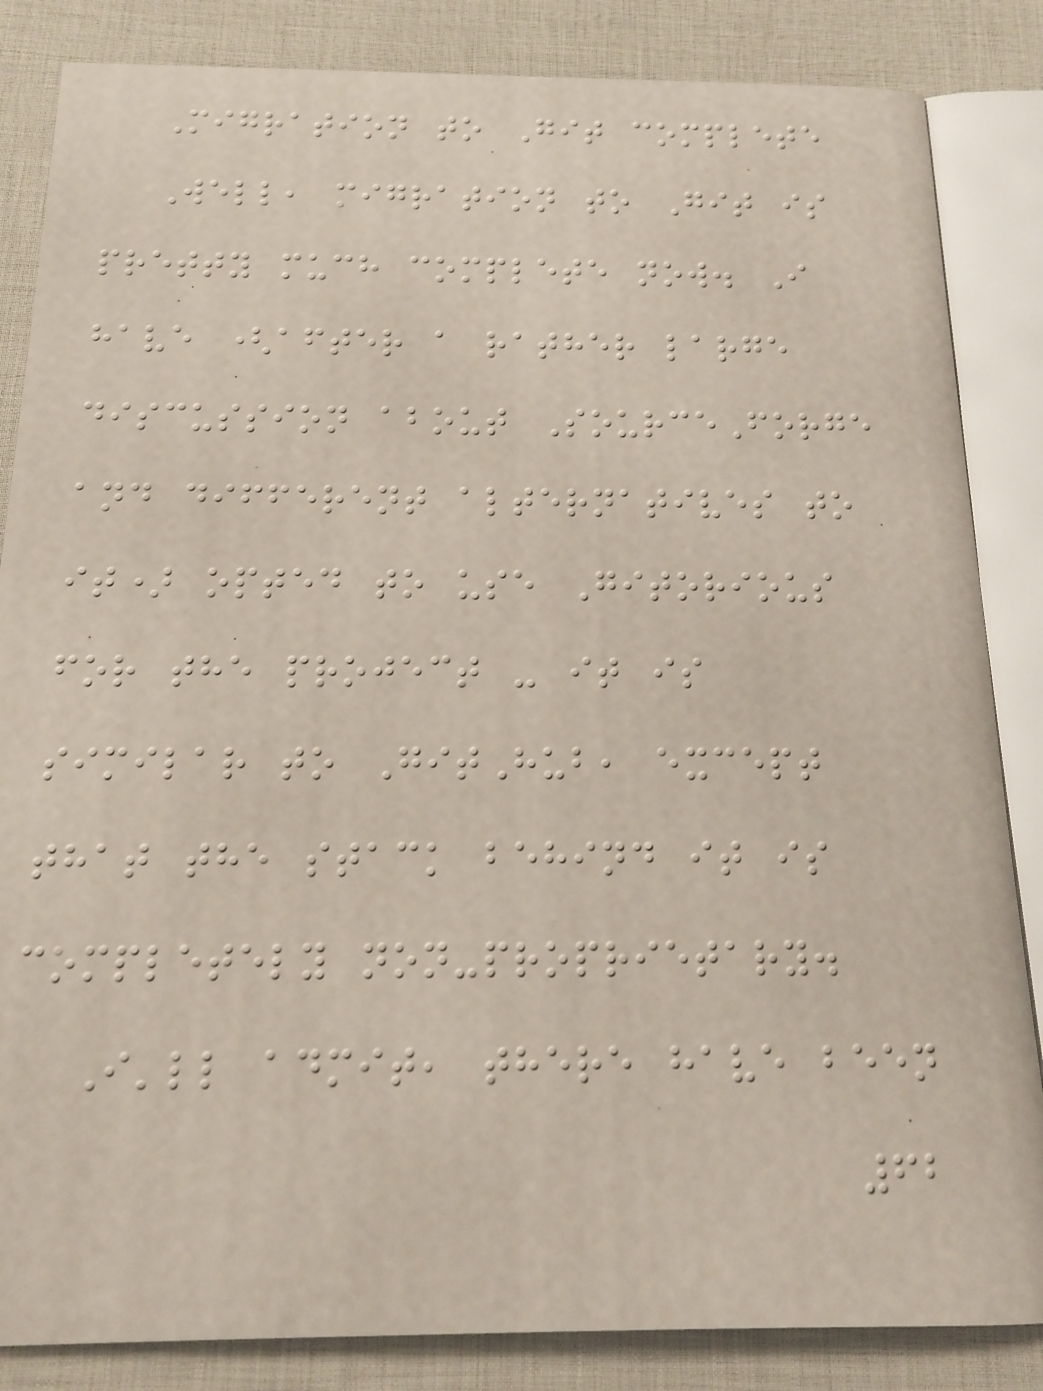Migration to Git complete
Well, migration to Git is
pretty much complete now. I
have (after a rather large
discussion about SourceForge
and different alternatives to
it) opted to use Gitorious
for the project - it is
similar to GitHub, except
that the stack behind it is
completely non-proprietary.
I'll admit, there have been
62
